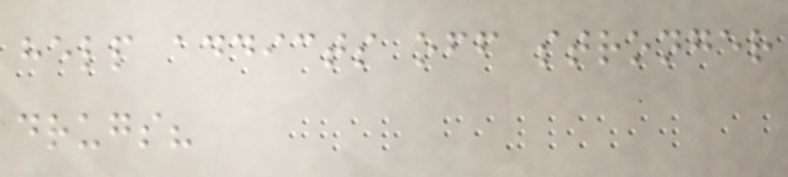help addicts off stronger
drugs?
